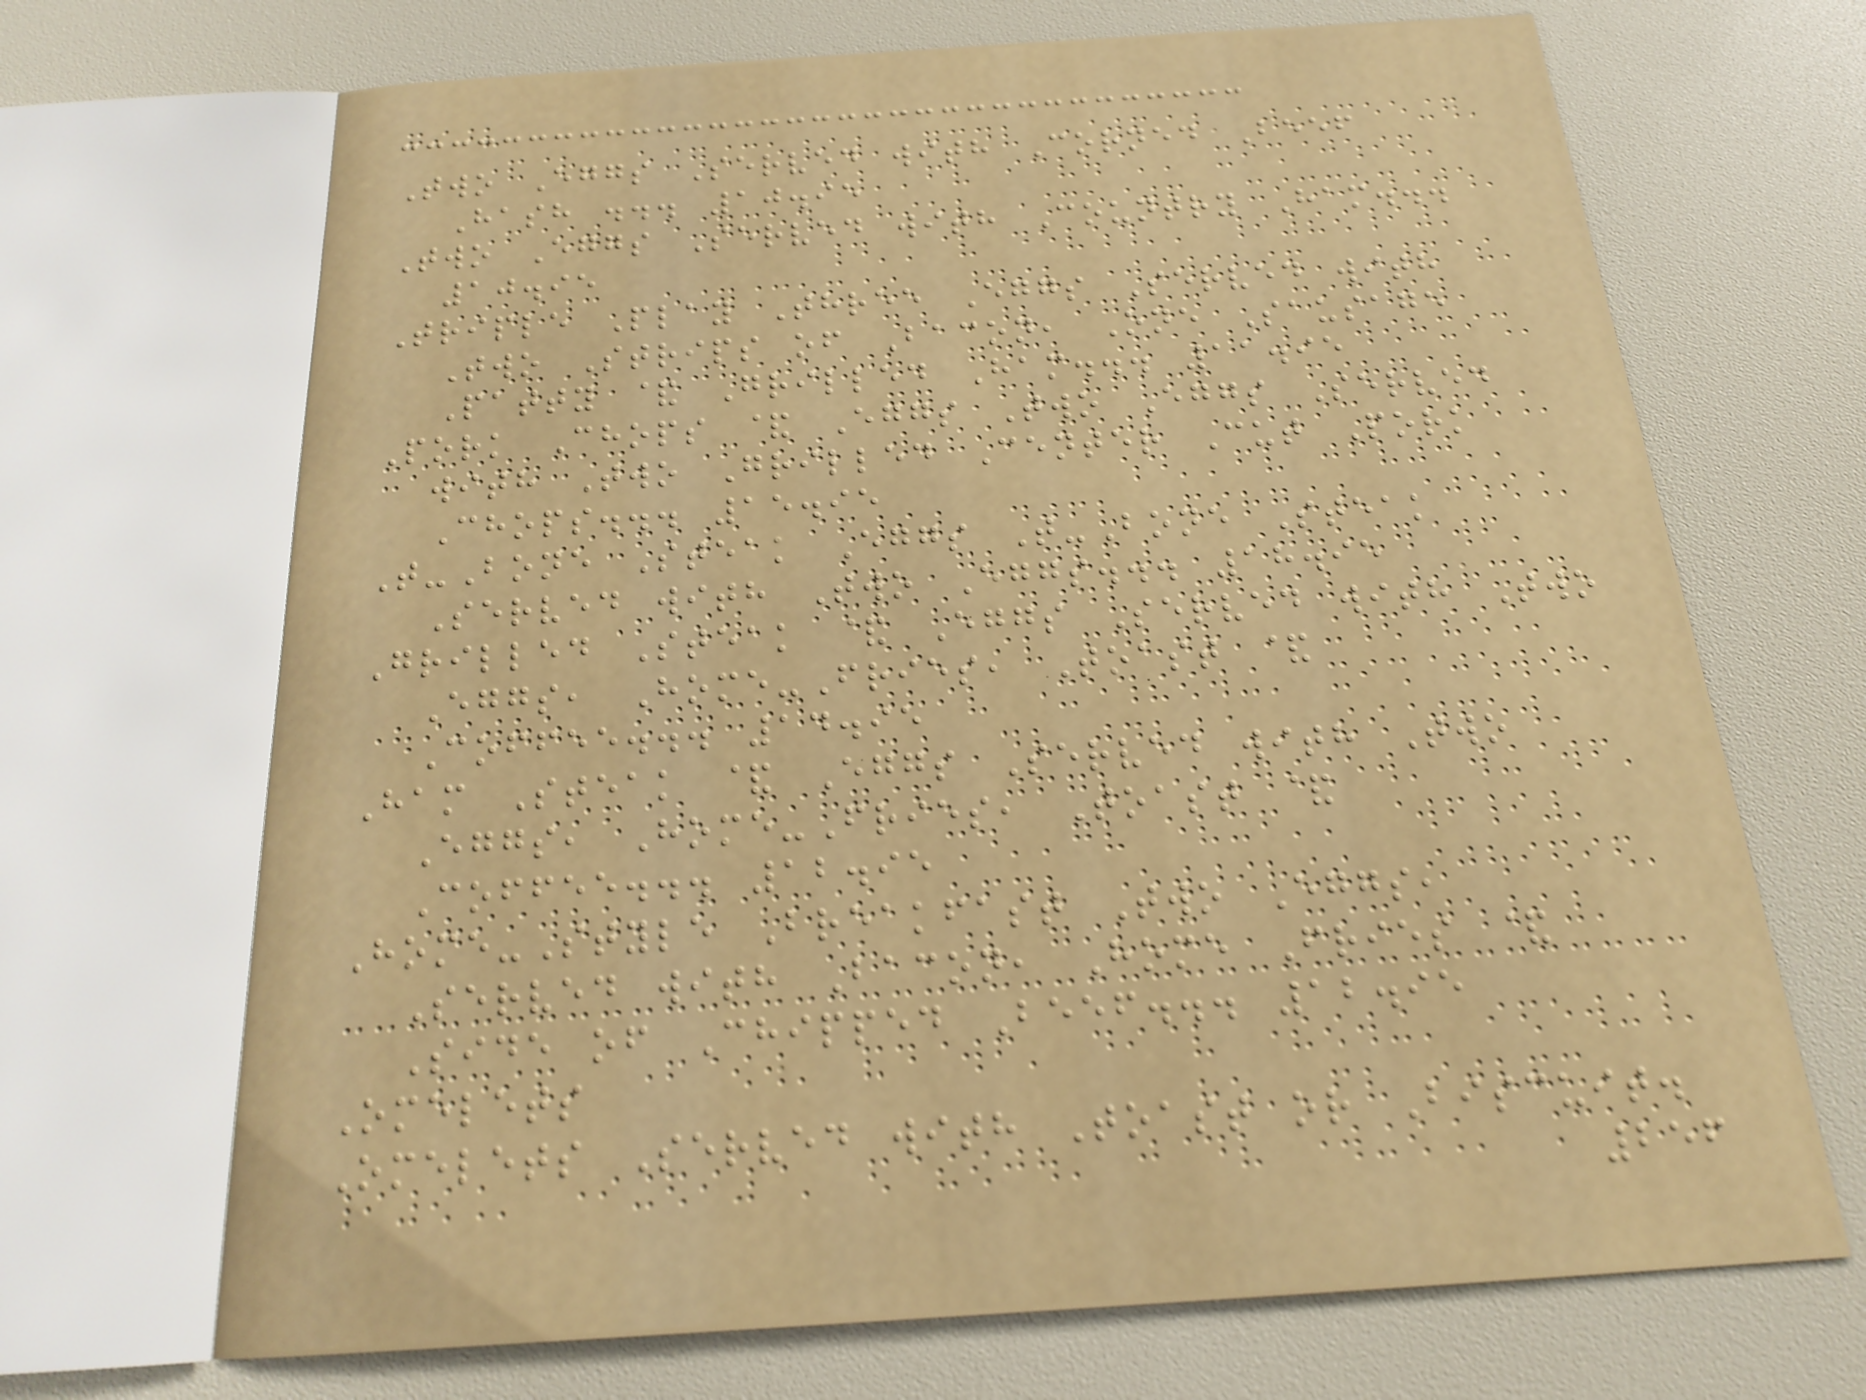Two Eggs Served with Corned Beef
Hash ... 10.95
Two Eggs Served with Country Ham...
10.95
Triple Play Three Eggs Served with
Two Strips of Bacon, One Sausage
Patty & Grilled Ham... 11.95
Pork Chops & Eggs Two Eggs Served
with Two Grilled Center Cut Pork
Chops... 15.95
T-Bone Steak Eggs T-Bone Steak
Served with Two Eggs... 18.95
Grilled Steak & Eggs Served with Two
Eggs, Home-Fries, Toast &
Coffee... 14.95
Ham Steak & Eggs Served with Two
Eggs, Home-Fries, Toast &
Coffee... 12.95
Home-Style Breakfast Two Eggs,
Served with Bacon, Home Fries &
Side of Chipped Beef... 12.95
Omelets
Omelets Served with Toast or Biscuit.
256
